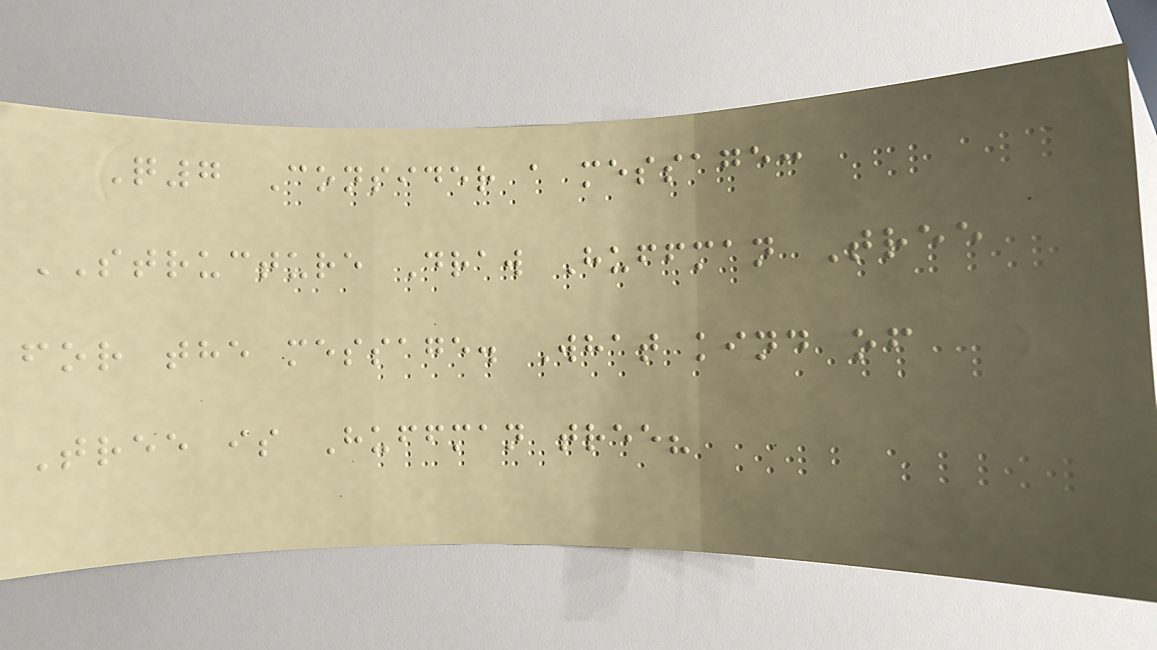Q7 Consider a message:
STRUCTURE Draw Huffman Tree
for the message. What kind of
Tree is Huffman tree?
